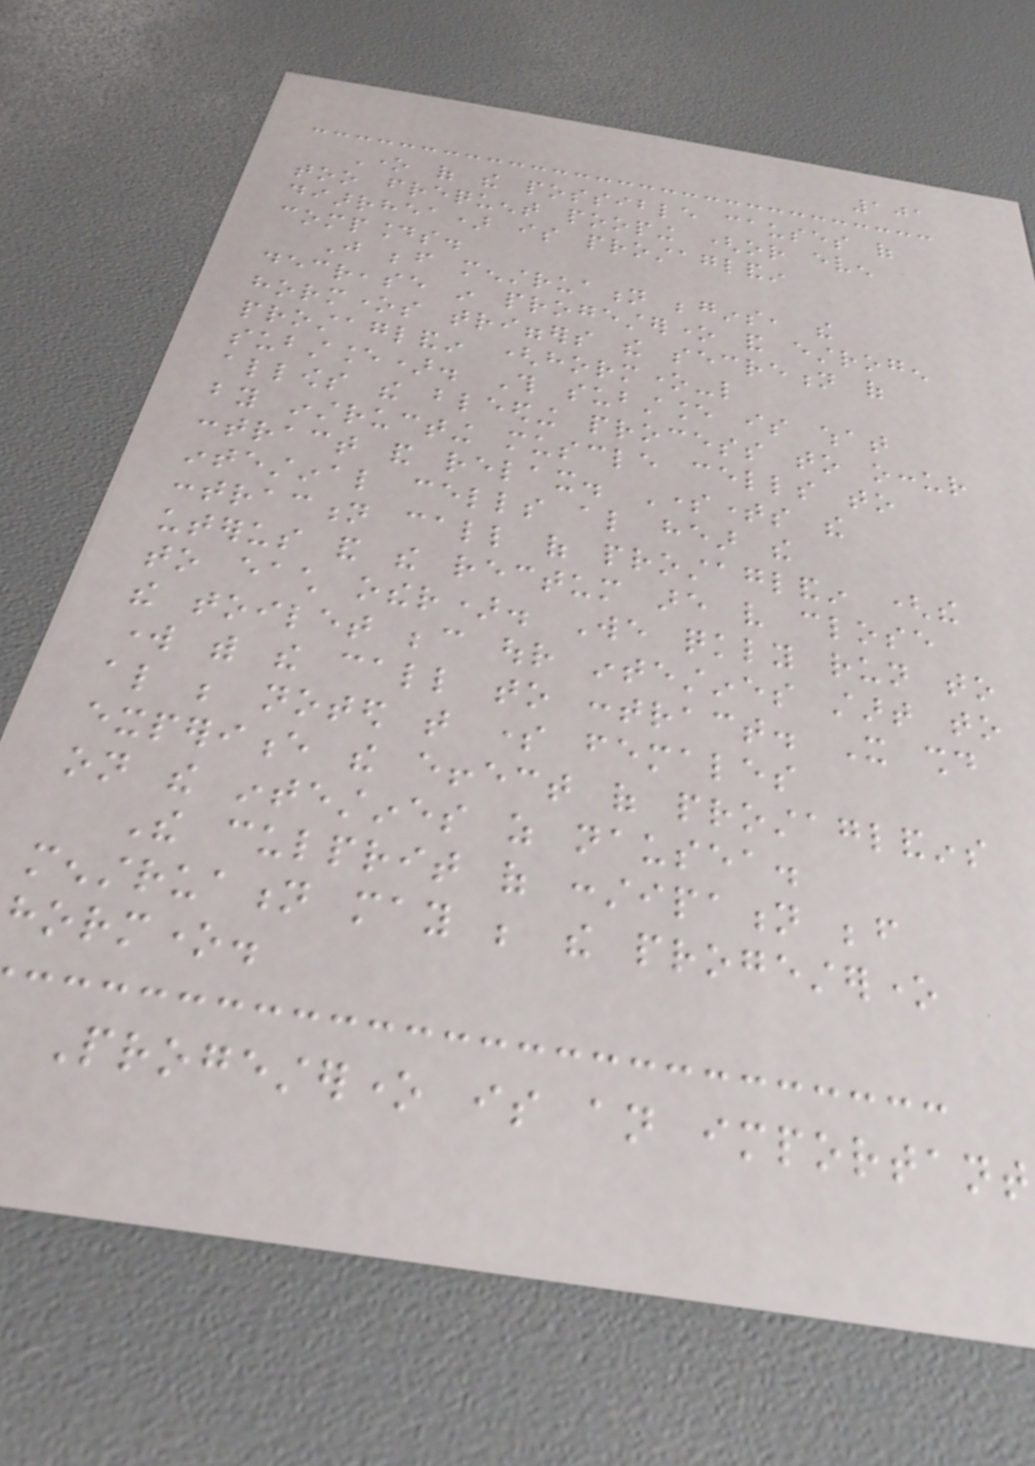101
One of the possible causes of
too frequent pooping (or even
diarrhea) is prostaglandin
compounds.
Just before menstruation begins, the
decrease in progesterone and estrogen
hormones triggers the secretion of
prostaglandin (hormone-like
substance). This substance is what
allows the bleeding process to occur
by instructing muscle cells to
contract and relax. Sometimes the
intestinal cells also hear the
contraction call of prostaglandin (the
uterus and the rectum are very close
to each other). We quickly run to
the toilet because our intestines start to
work with the call to contract. It should
also be noted that some females
experience the effect of prostaglandins
on the intestines as nausea.
The culprit of constipation before
menstruation may be the progesterone
hormone.
Progesterone is an important
